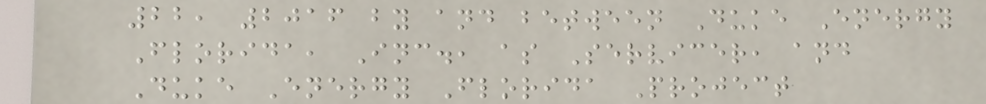22, 2016 by and between Duke Energy
Florida, Inc., as Servicer, and
Duke Energy Florida Project
